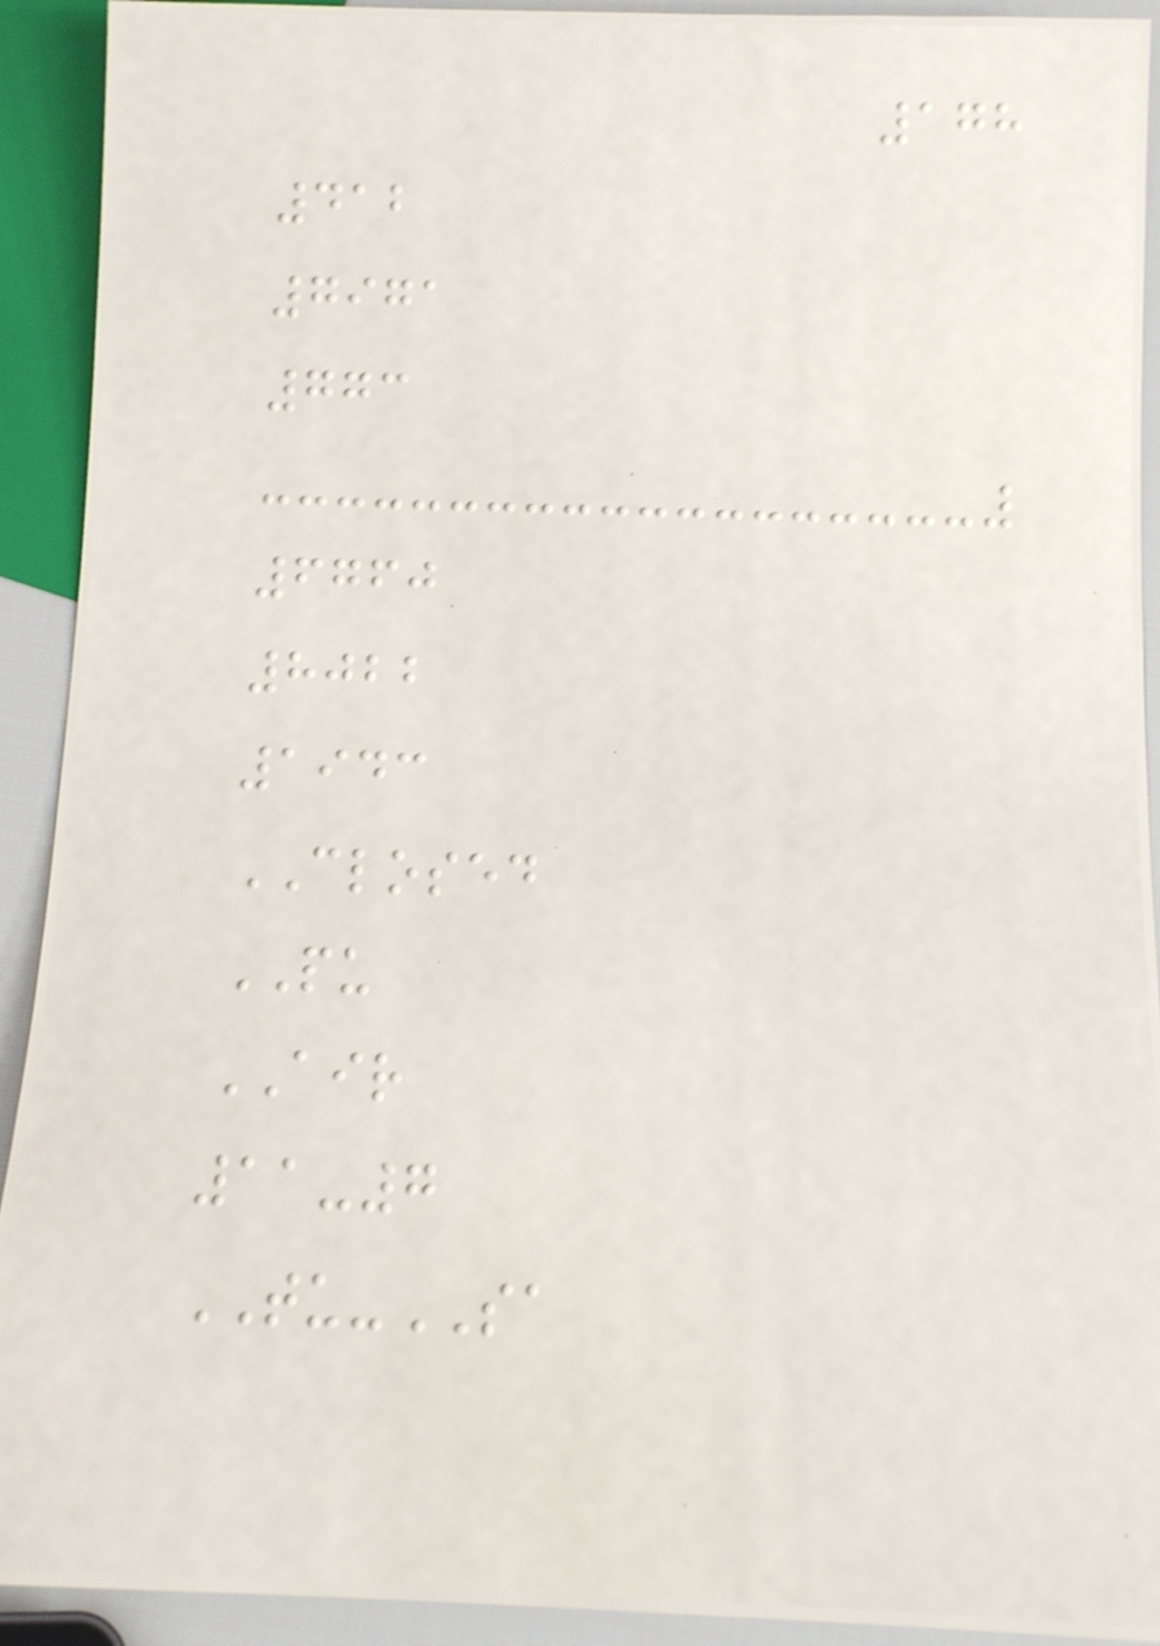178
412
7971
773
6760
8022
1943
CLOSED
PU
AIR
11-7
TU-SA
